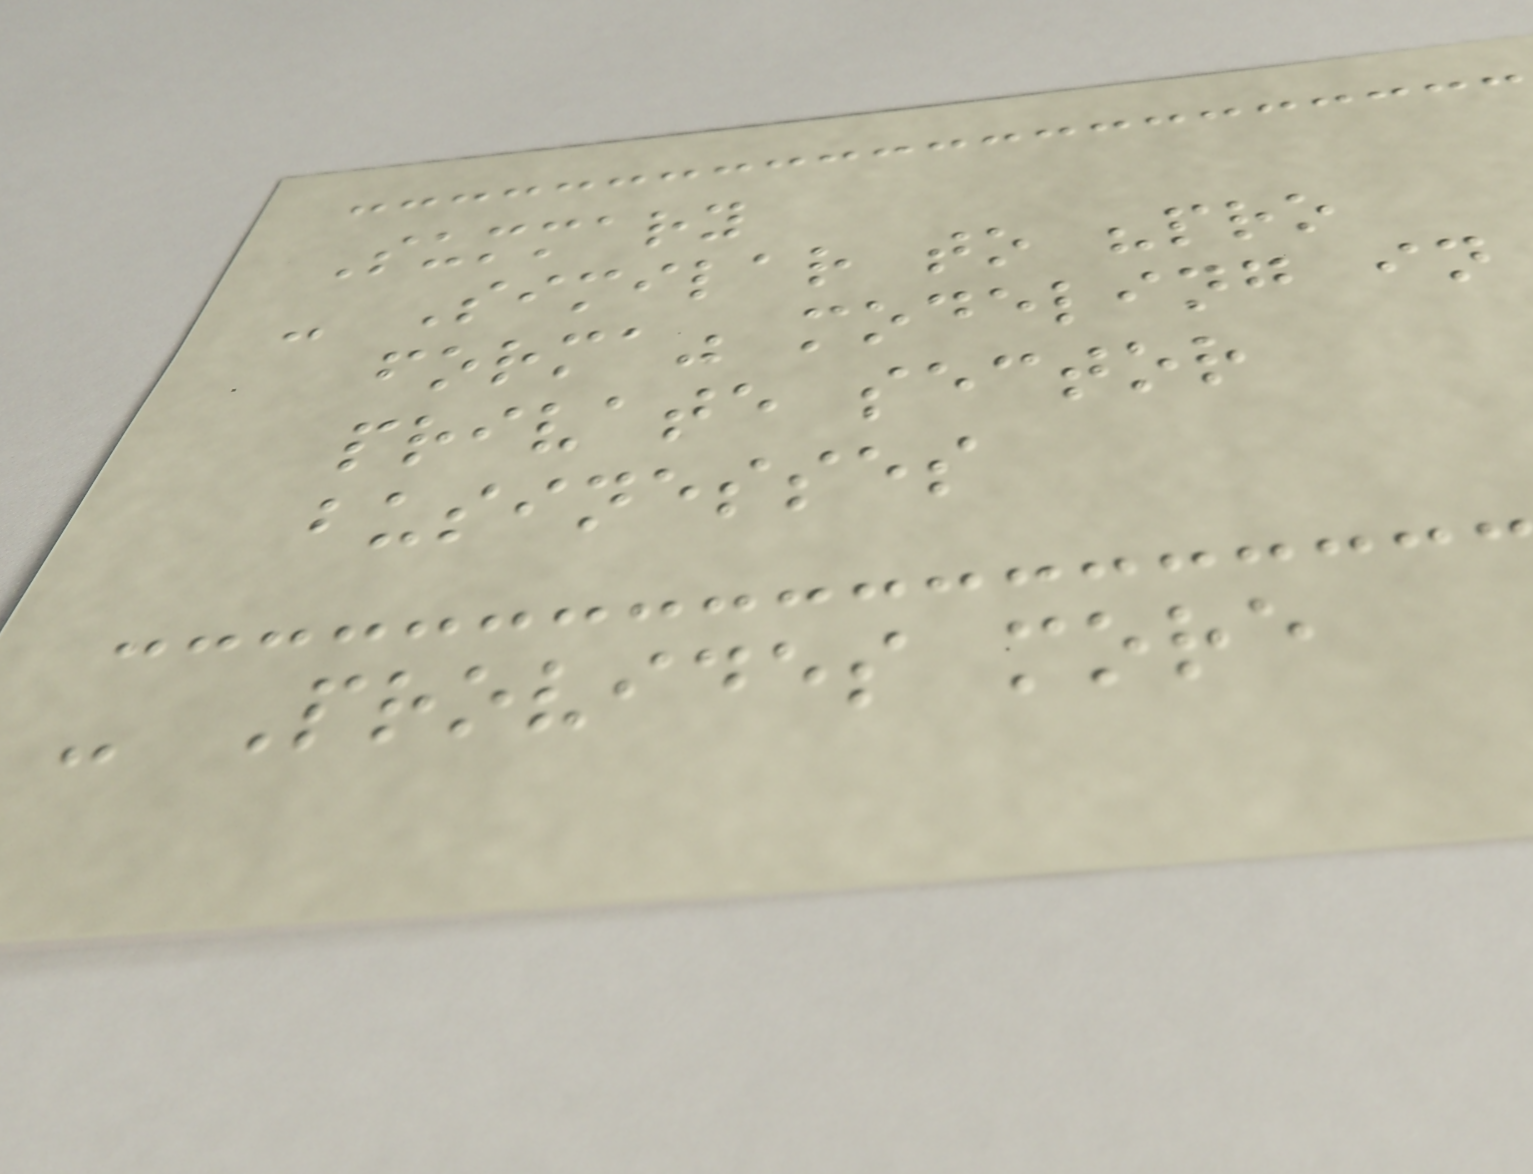Summary
- Similar to "pro
forma" modeling in
private sector
businesses
- Provides more
